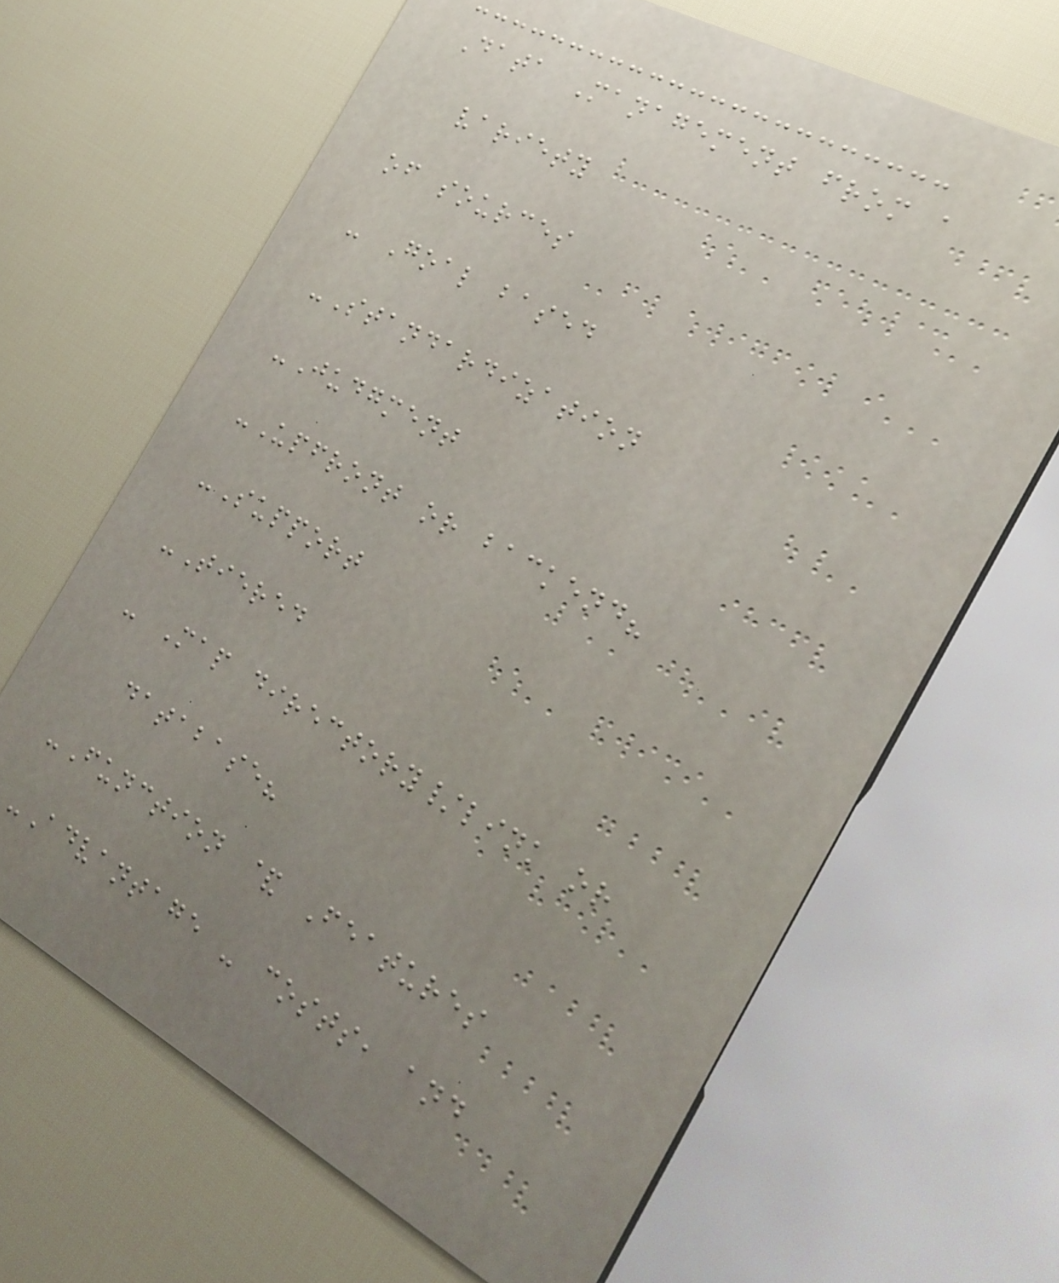Data Management from a
variety
of sources
- Goal based
-Standardization
-Judgment
-Upfront or backend?
-Support
-Tiered
- Map directory/link or
database?
-Function & Features
-Advantage - costs, and
